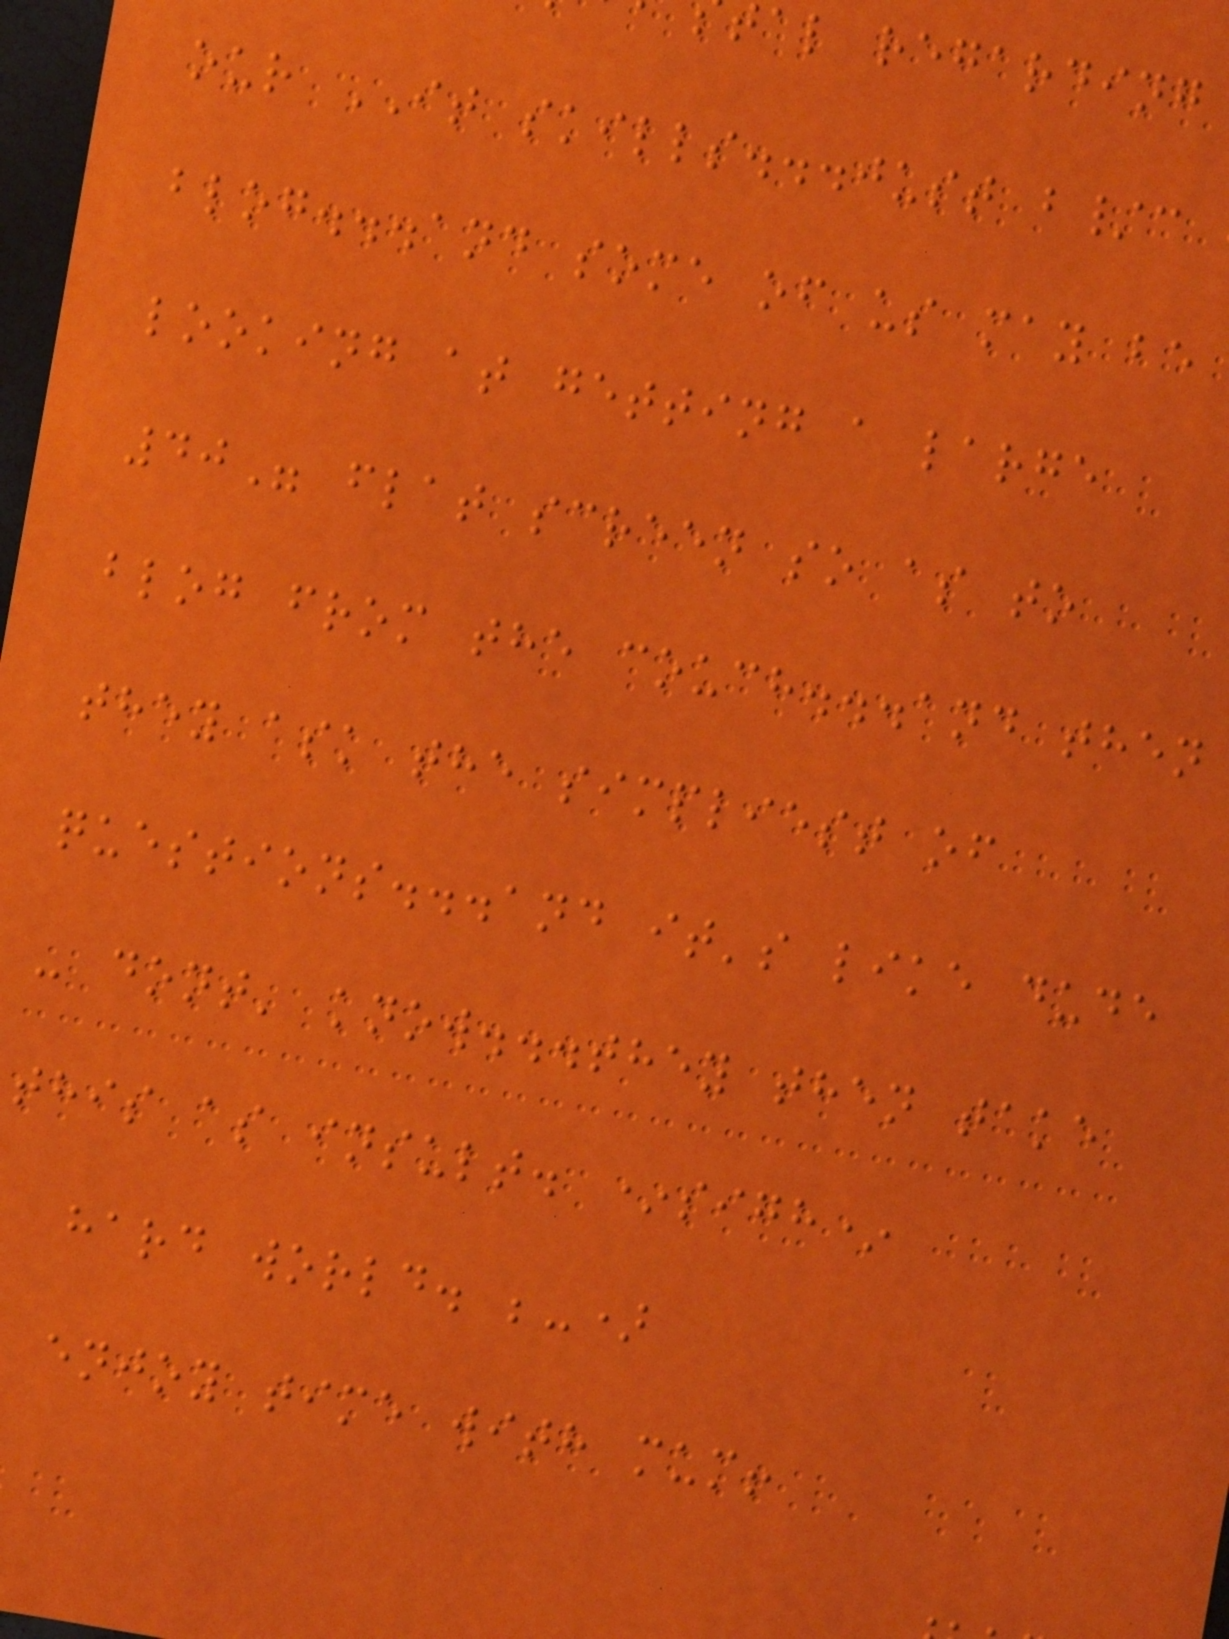al regarding
our IT skills...just b/c
blog...and some of us may be
looking at getting a large
40" flat screen so as to
blog from the couch...and then
they ask the simpliest of
questions...and it's like dude
- dont' know...they then take
this as insult. *sigh*
hard world. ;-)
enjoy time with mum!
